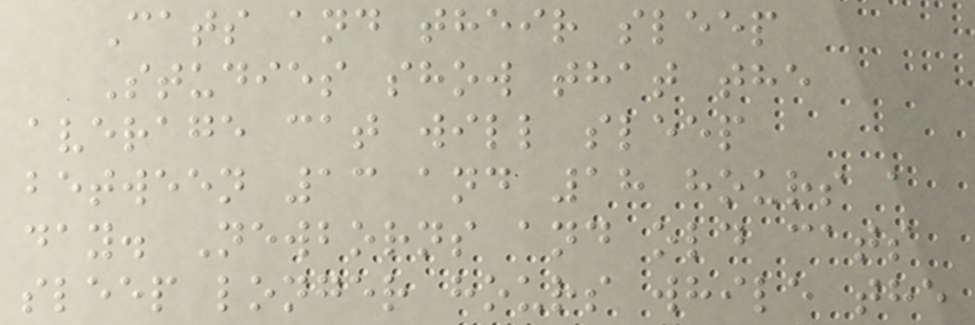Cats and their sleep
Studies show that the
average cat will sleep
between 13 and 18 hours a
day. Newborns and old cats
sleep longer hours while the
